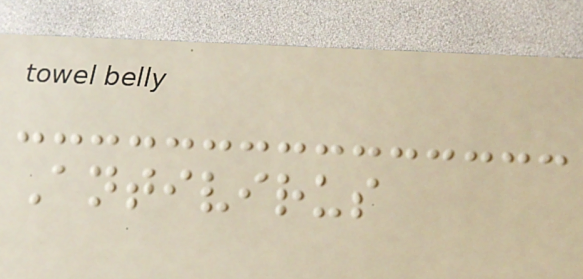Antivirus
